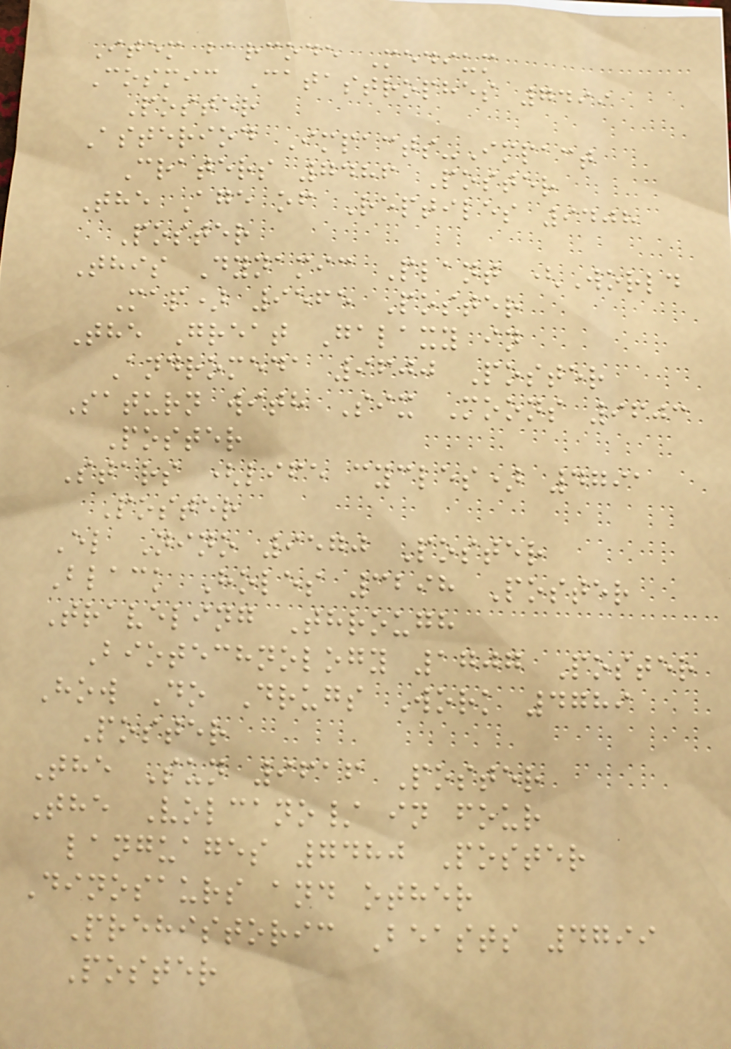Item barcode Medium
Cosmic Catastrophes 7499
Poster
Asteriod Impacts-Impact
Craters 7486 Poster
The Age of Reptiles 9408
Poster
This Dynamic Plant (World
Map) 9565 Poster
The Great Galaxy in
Andromeda 9600 Poster
Saturn with Six Moons 9603
Poster
Stars (life cycles) 4791
Poster
El Nino 9570 Poster
Black Holes 3298 Poster
Traveling Through
Biotechnology 1707 Poster
How Do Drugs Work 4789
Poster
The Sun 9616 Poster
The Volcano/ in four
languages 7480 Poster
Dinosaurs and other
Prehistoric Beasts 4799
Poster
